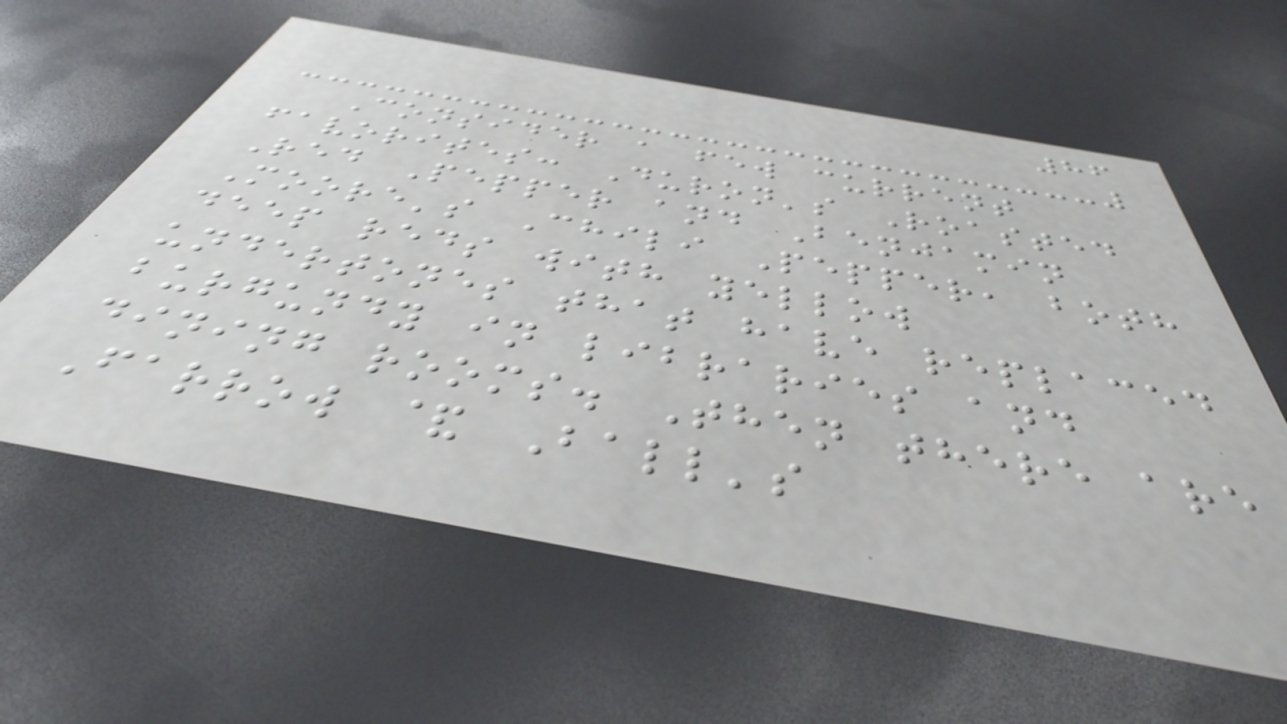86
Consider a few current
favorites: Duron's Roasted
Red Pepper and Benjamin
Moore's Chili Pepper, both
deep reds with yellow
undertones that have replaced
burgundy in libraries and
dining rooms. Then there are
Farrow & Ball's
